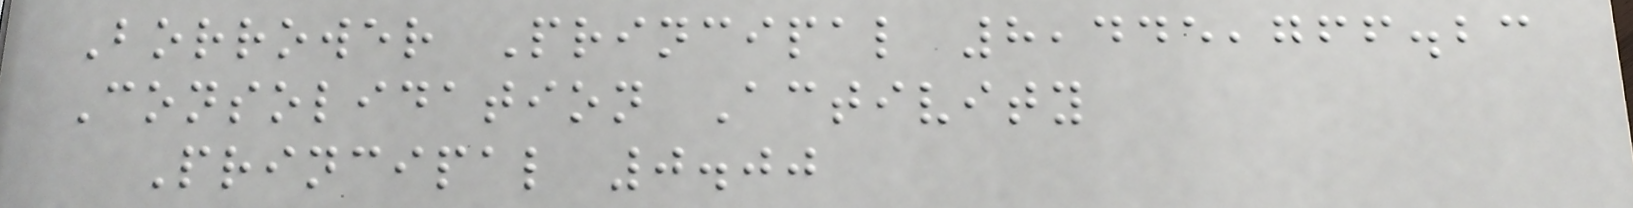Borrower Principal 8,445,766.23
Consolidation Activity
Principal 0.00
